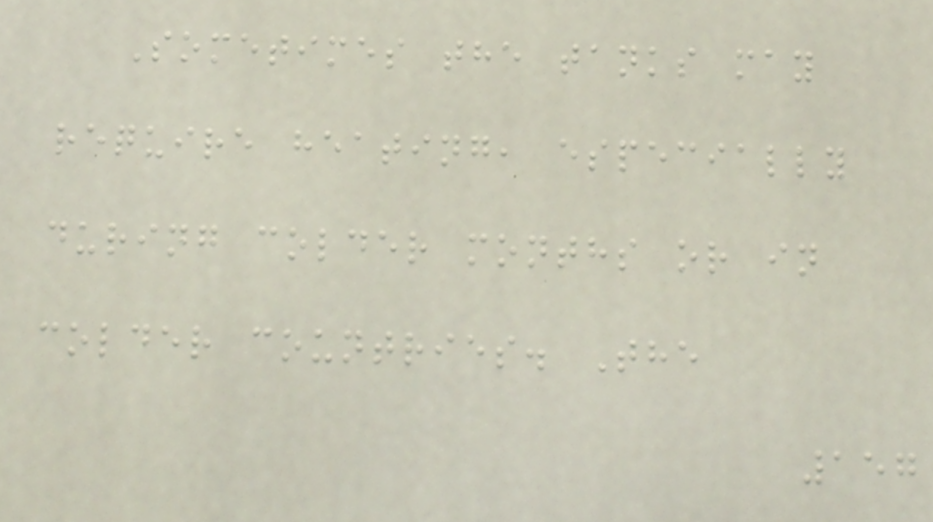Sometimes the tanks may
require heating, especially
during colder months or in
colder countries. The
157
